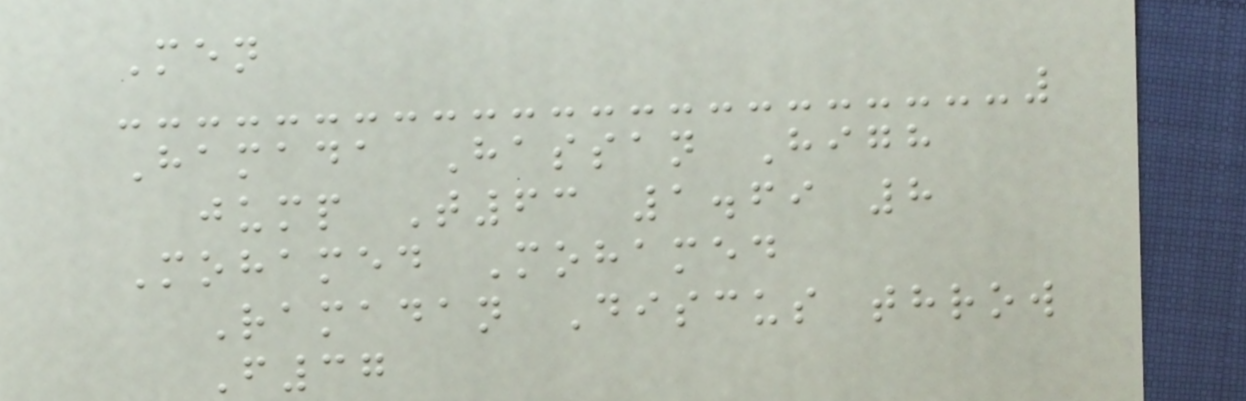Men
Hamada Hassan High
jump T63 1.69 8
Mohamed Mohamed
Ramadan Discus throw
F37
